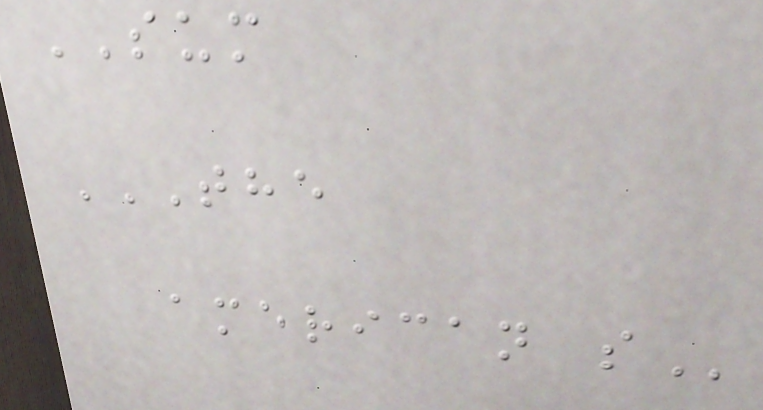SUM
THE
AMERICAN S
